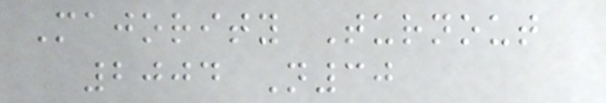Majority Turnout
2004 N30
